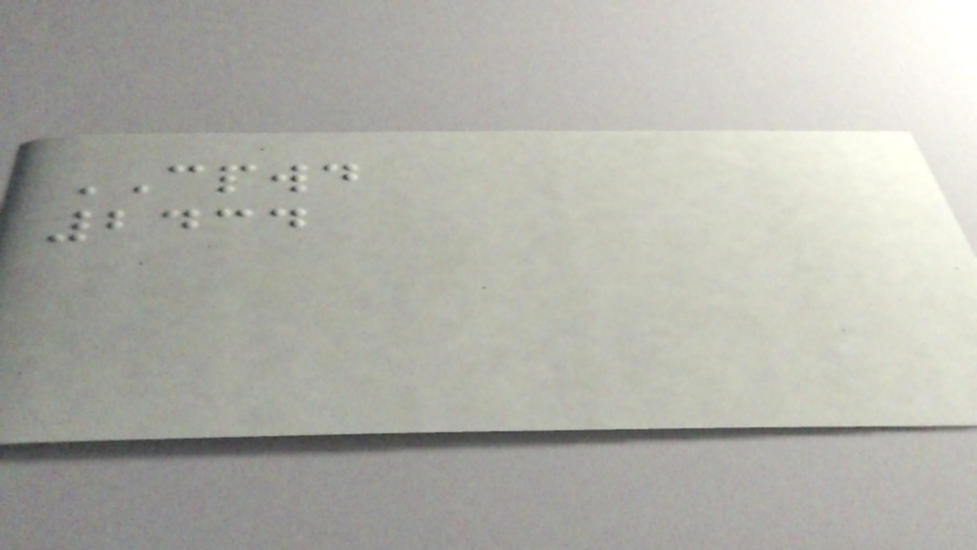CPWD
2434
